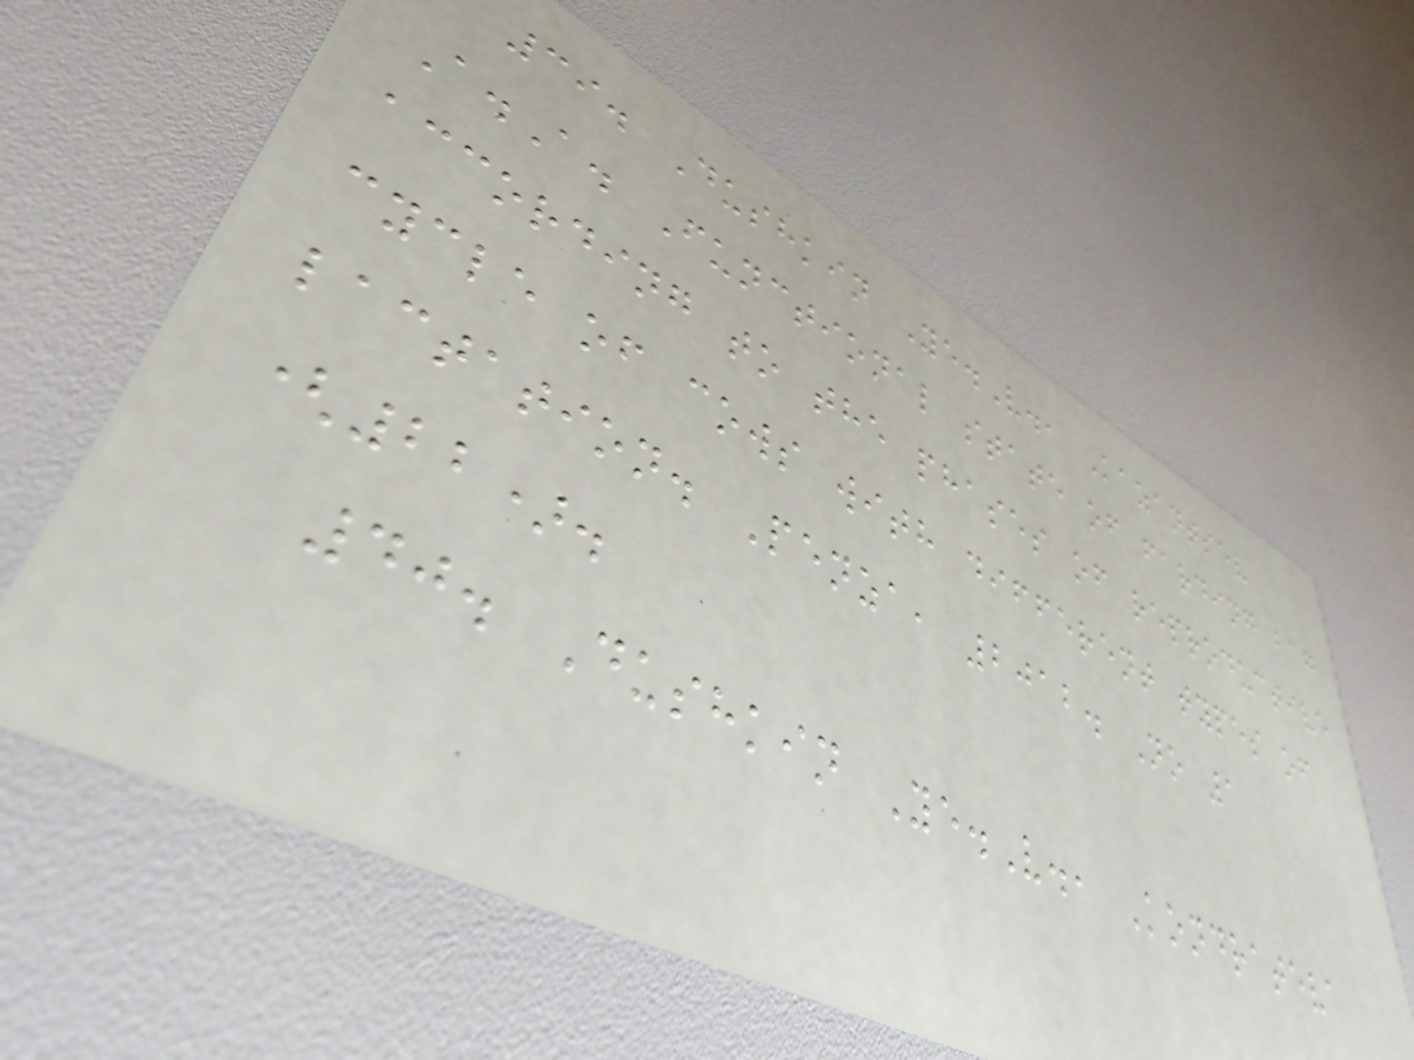39. Dushkin Ye.V., Kazantsev
A.A. Functional state of farding bag
according to the phases of reproductive
cycle of cows with different types of
lactation. Penza, 2012. No 1
(22).
40. Dushkin Ye.V., Kondrateva
